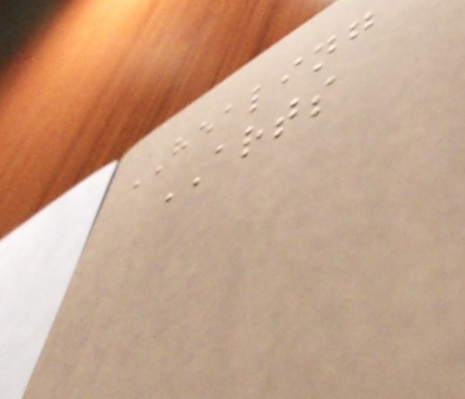HEALING
ARTS
